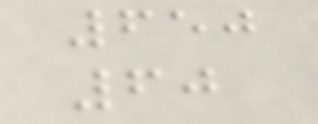650
60
